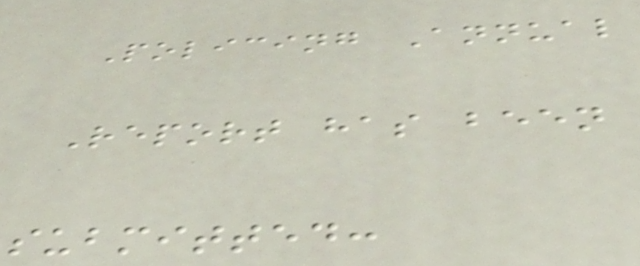Policing Annual
Report has been
submitted:
